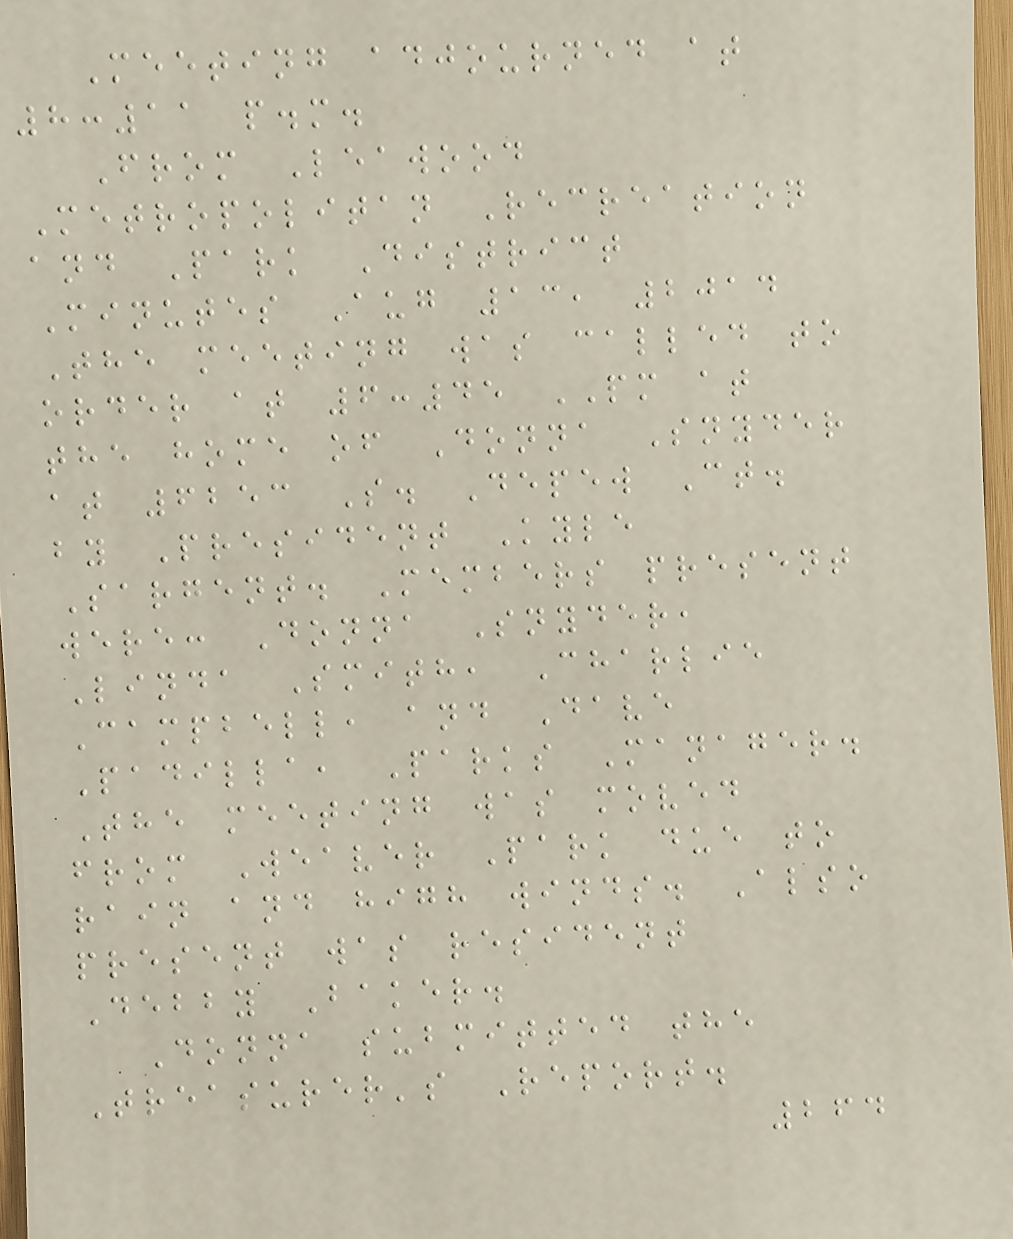Meeting adjourned at
8:11 p.m.
From Leawood
Metropolitan Recreation
and Park District
Minutes Aug 13, 2014
The meeting was called to
order at 6:45 PM at
the home of Donna Snyder
at 6253 S. Depew Ct.
by President Kyle
Sargent. Members present
were: Donna Snyder,
Linda Smith, Charlie
Campbell, and Dave
Padilla, Parks Manager.
The meeting was moved
from Weaver Park due to
rain and high winds. Also
present was resident
Debby Baker.
Donna submitted the
Treasurer's Report.
264
